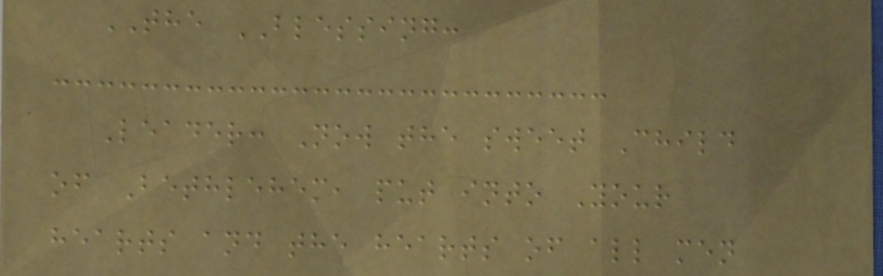THE BLESSING:
Leader: Now the sweet Child
of Bethlehem, put into Your
hearts and the hearts of all men
